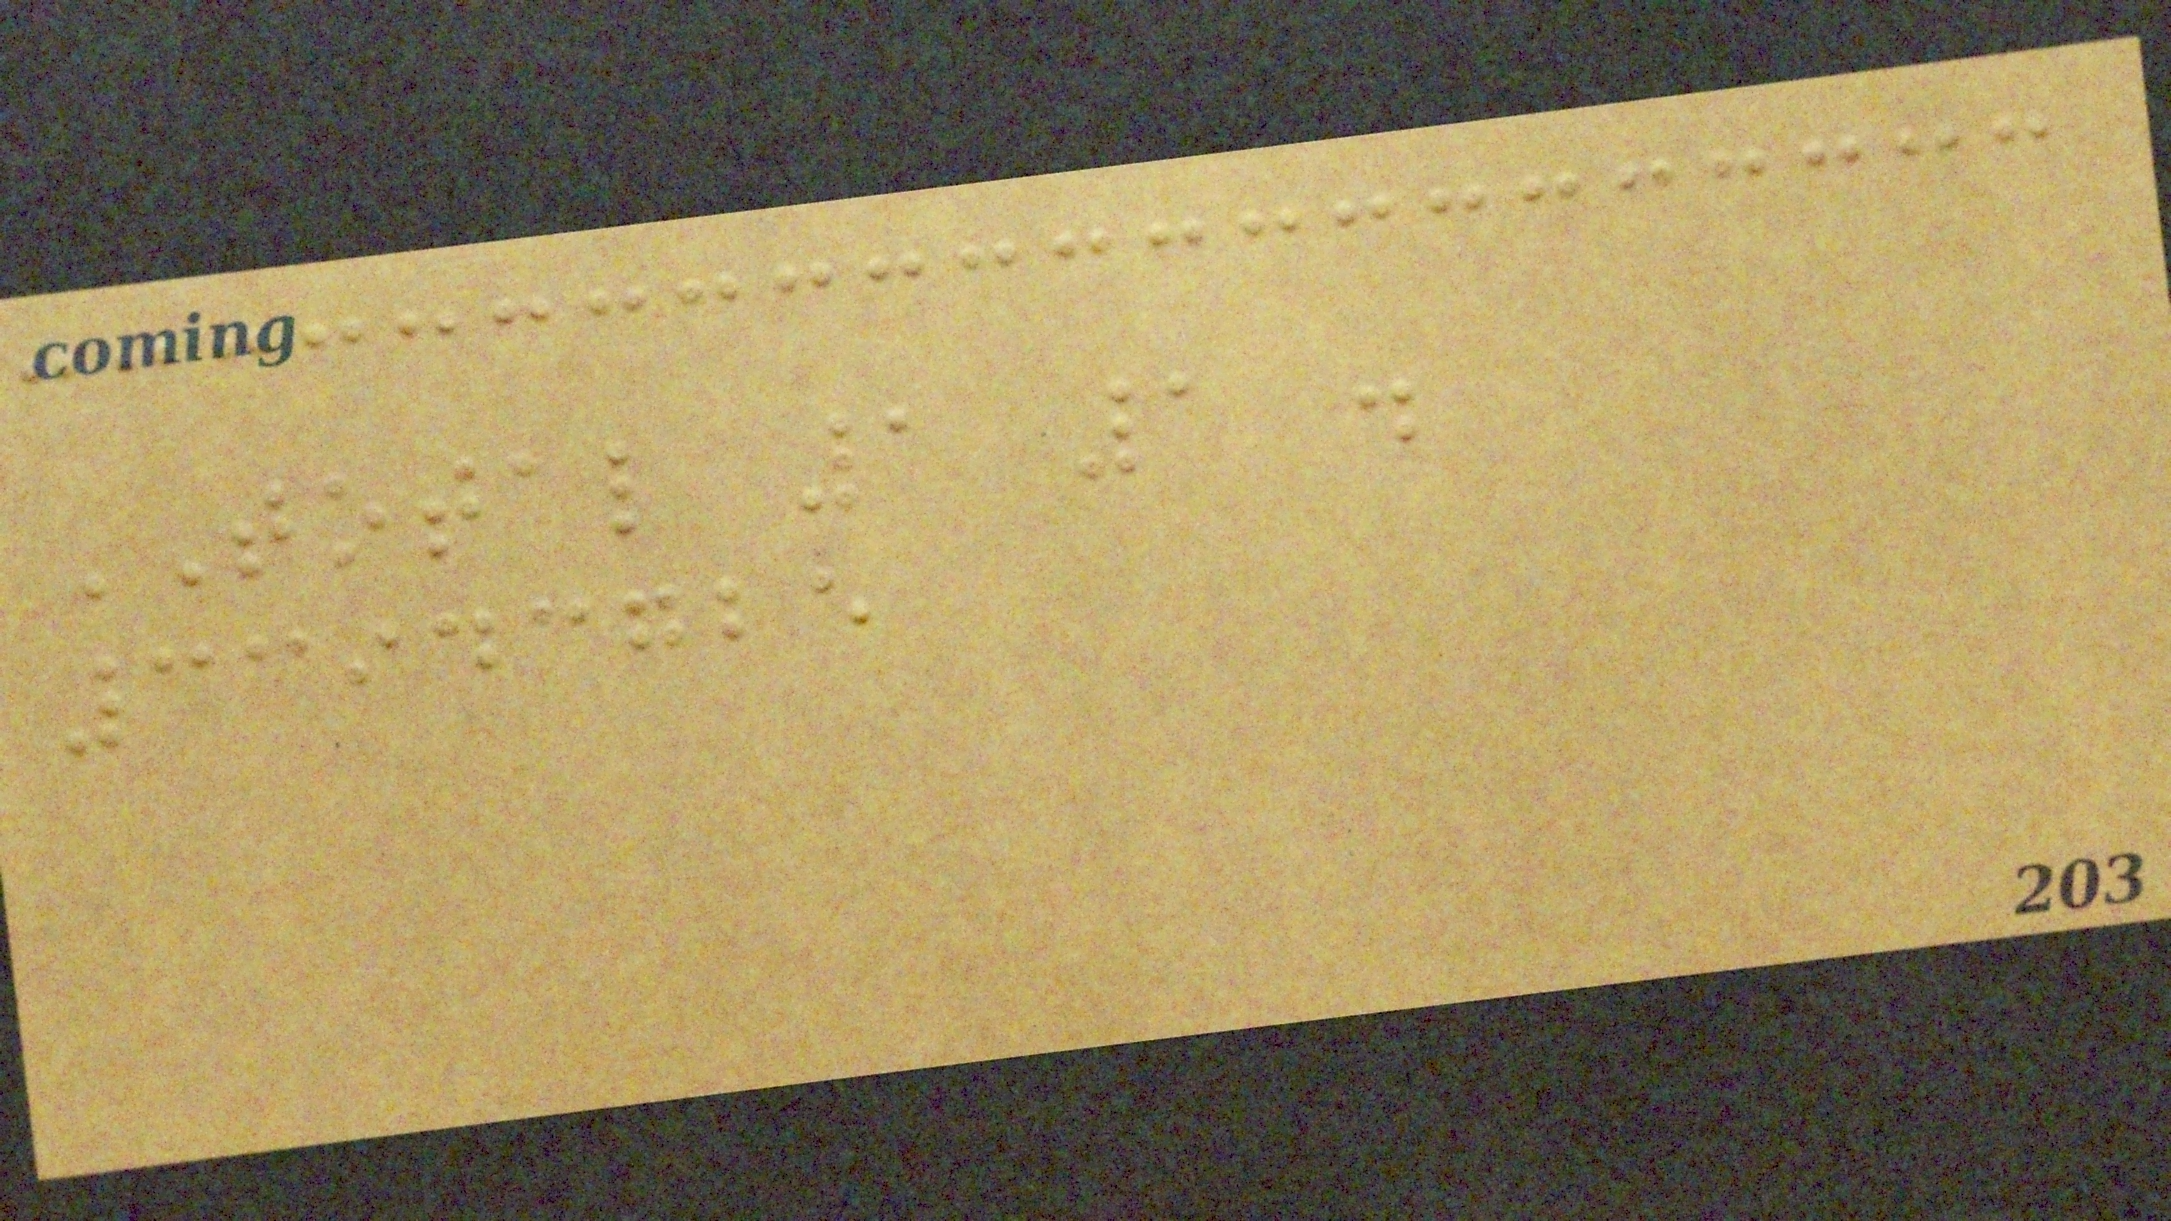TOTAL 1 1 .
33943725
